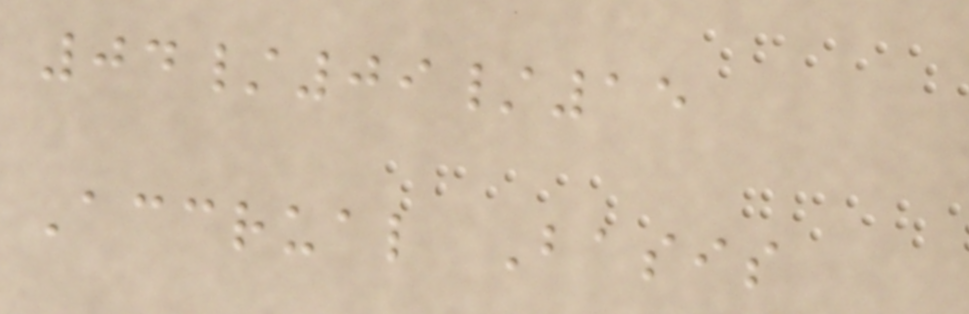04/09/15
Accrual Basis
